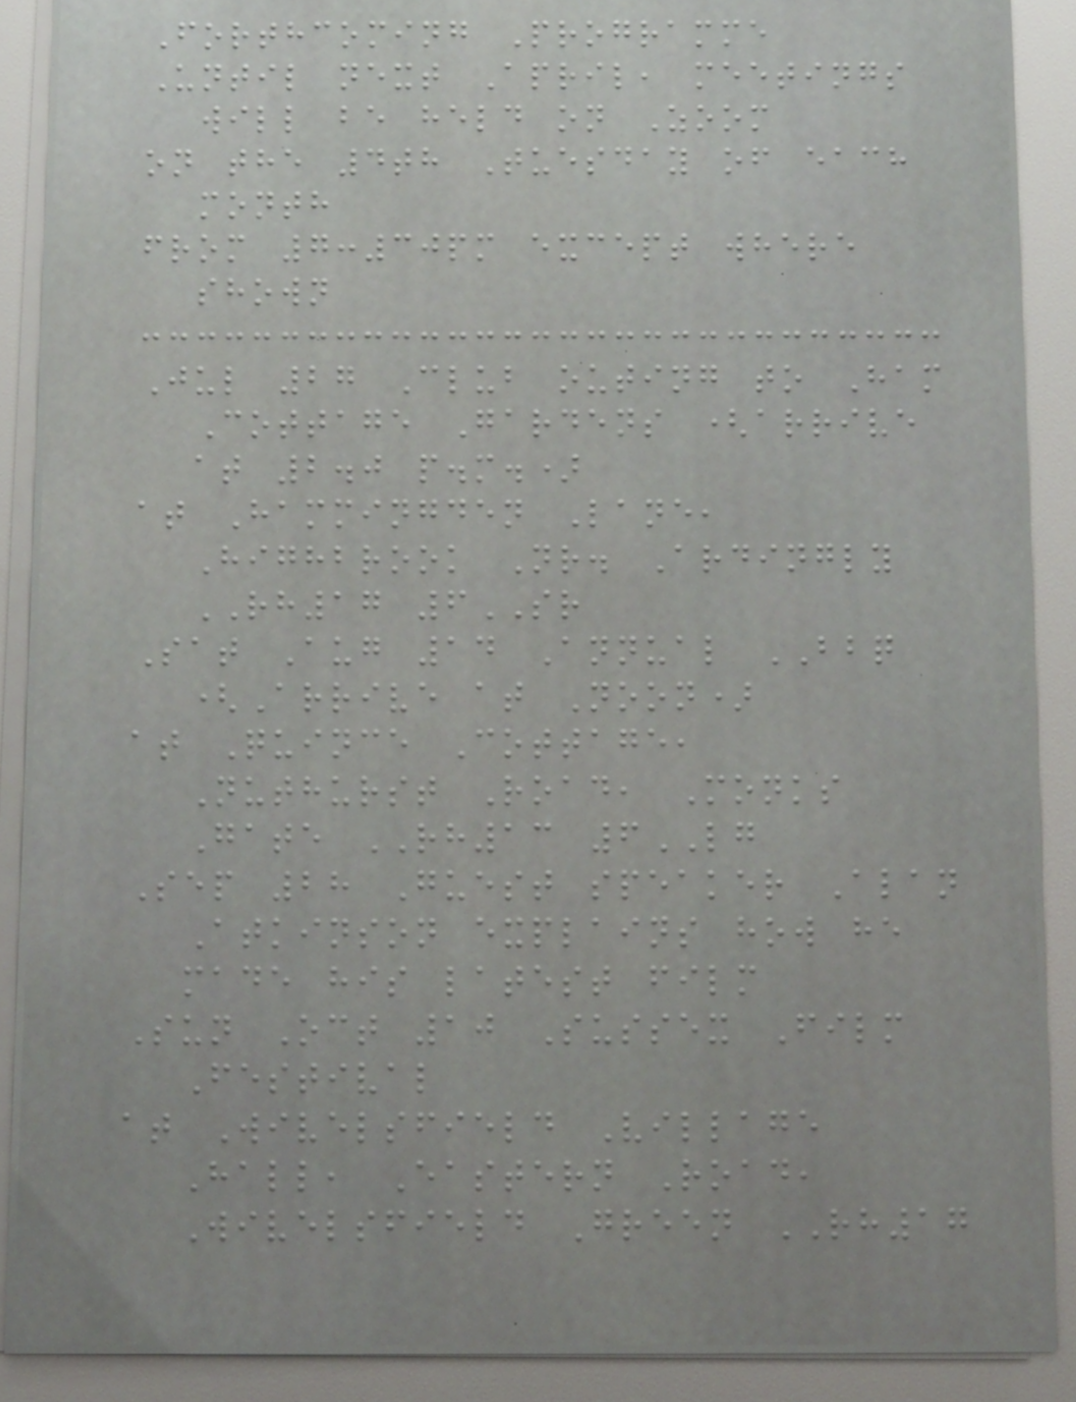Forthcoming Programme
Until next April, meetings
will be held on Zoom
on the 4th Tuesday of each
month
from 7:30pm except where
shown
Jul 27 Club outing to Ham
Cottage Gardens (arrive
at 2.0 p.m.)
at Hammingden Lane,
Highbrook Nr. Ardingly
RH17 6SR
Sat Aug 14 Annual BBQ
(Arrive at Noon)
at Quince Cottage,
Nuthurst Road, Monks
Gate RH13 6LG
Sep 28 Guest speaker Alan
Atkinson explains how he
made his latest film
Sun Oct 10 Sussex Film
Festival
at Wivelsfield Village
Hall, Eastern Road,
Wivelsfield Green RH17
